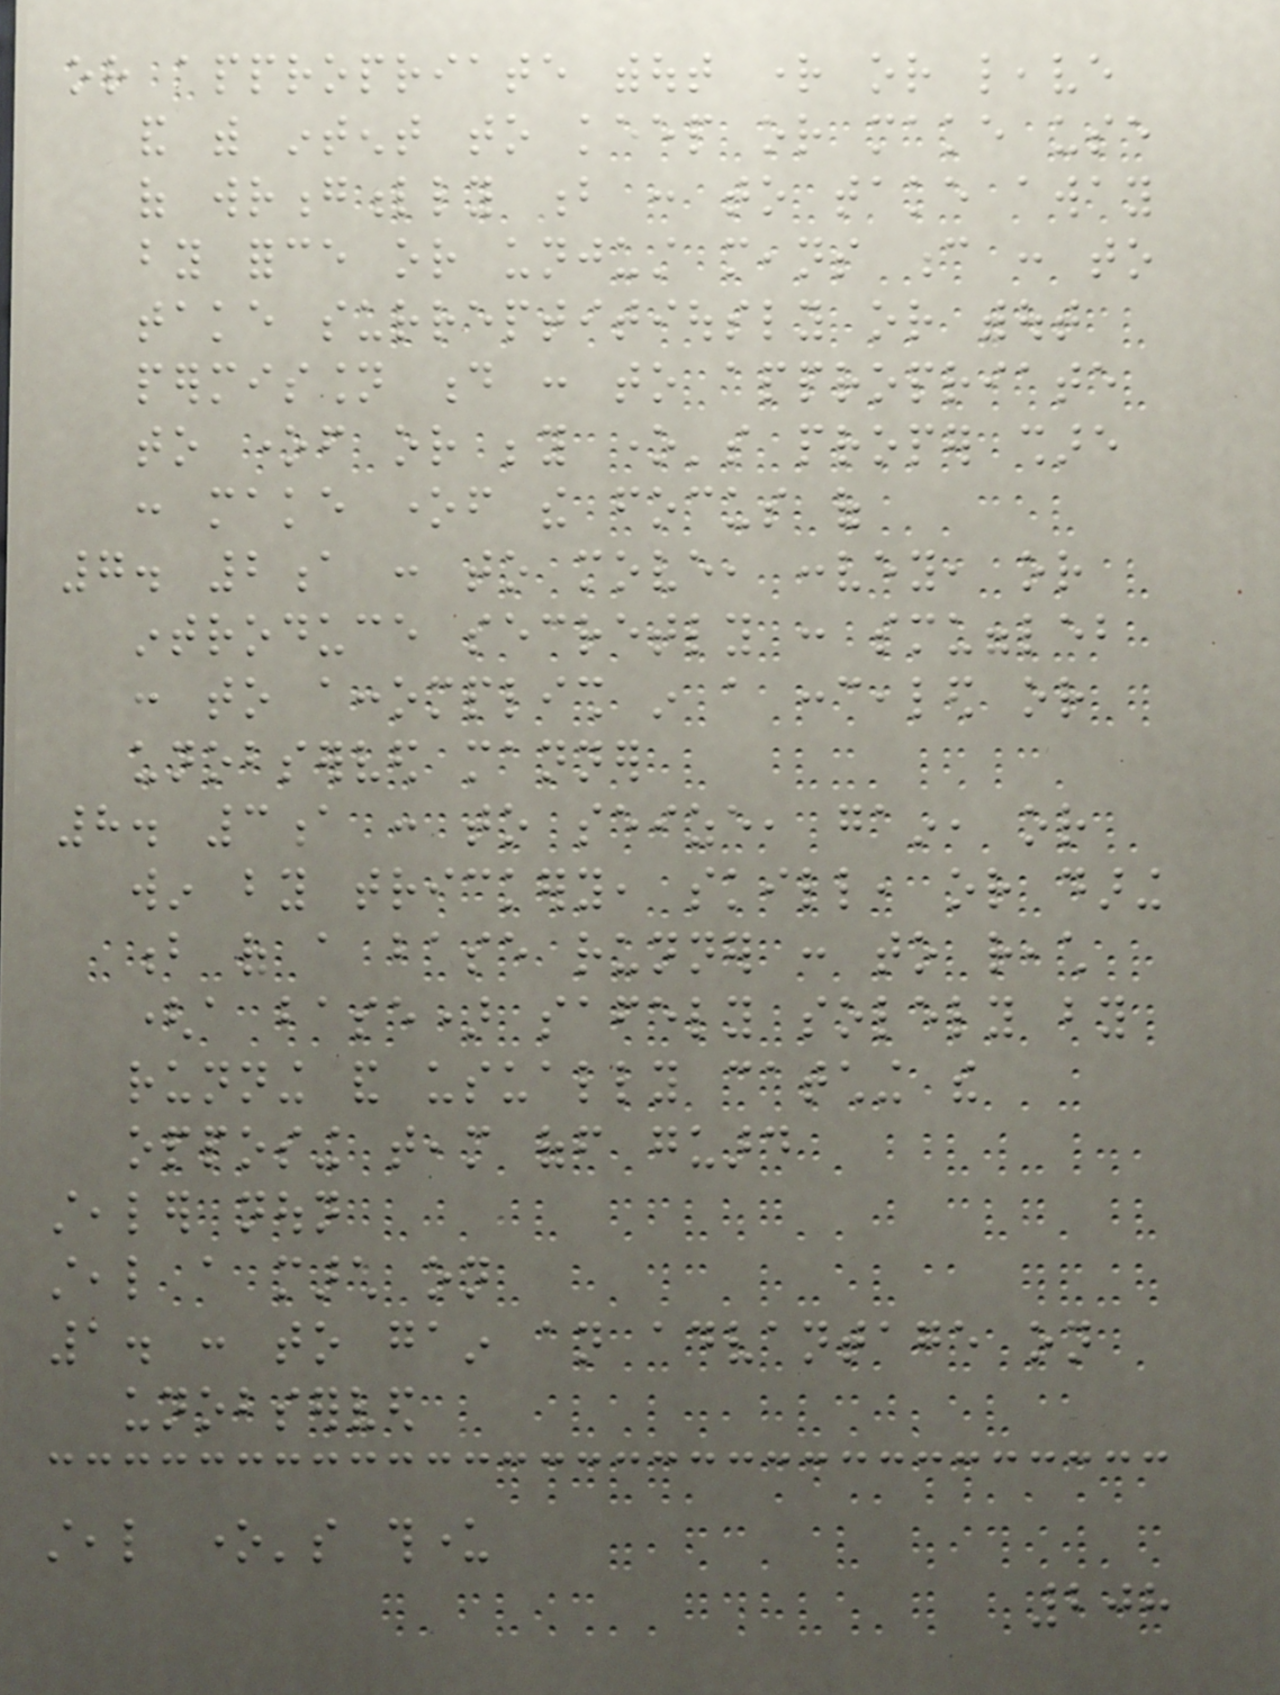or appropriate without right or leave
and with intent to keep or make use
of wrongfully b : to take away
by force or unjust means c : to
take surreptitiously or without
permission d : to appropriate
to oneself or beyond one's proper share
: make oneself the focus of
7. 2a : to move, convey, or
introduce secretly : smuggleb
: to accomplish in a concealed or
unobserved manner
8. 3a : to seize, gain, or
win by trickery, skill, or daring
b of a base runner : to reach
(a base) safely solely by
running and usually catching the
opposing team off guard
stealer noun
steal a march on
1. : to gain an advantage on
unobserved
steal one's thunder
208
